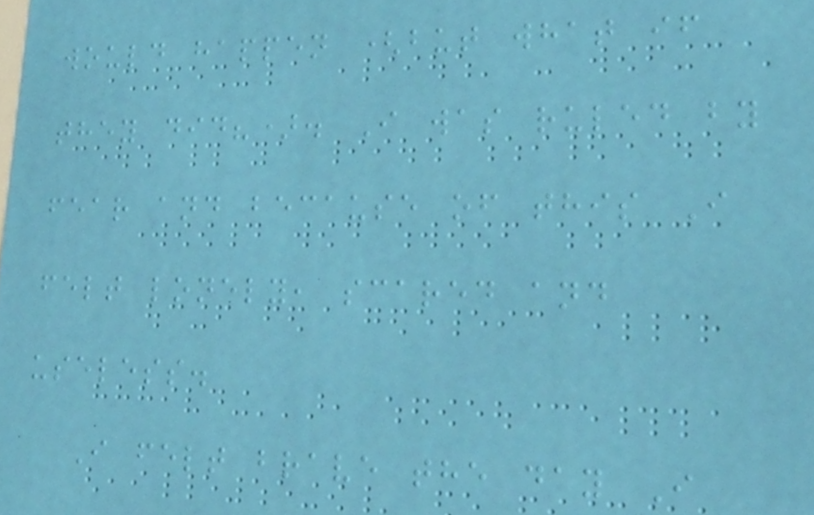would happen (but what if
they did?). I was ruled by
fear and because of this I
felt lonely, scared and
useless.
I felt brave the day I
